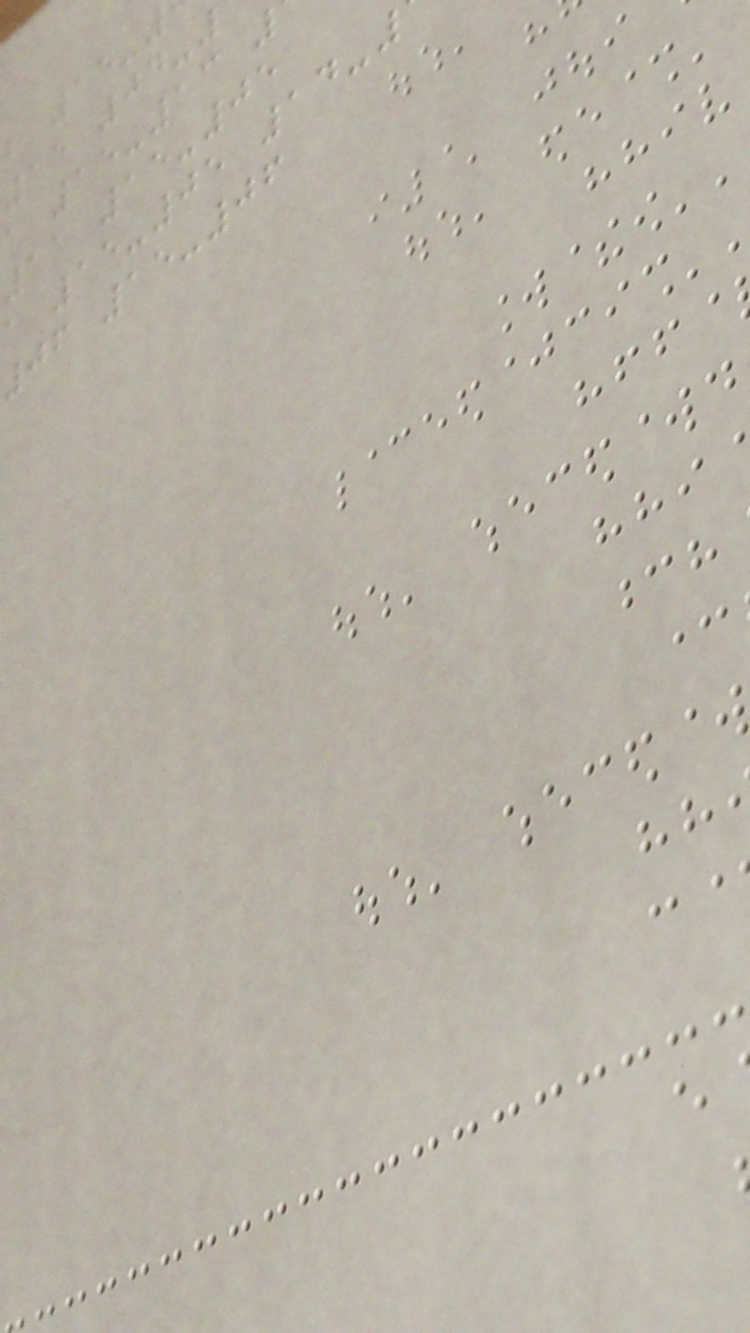b 15-
15 04-
a 15-13
11 15-05
a 15-05 14-
06 15-06
